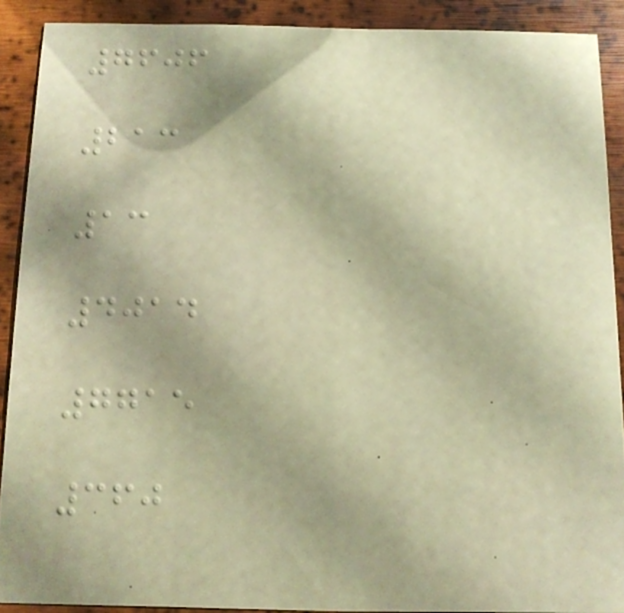7606
213
13
4014
7715
360
